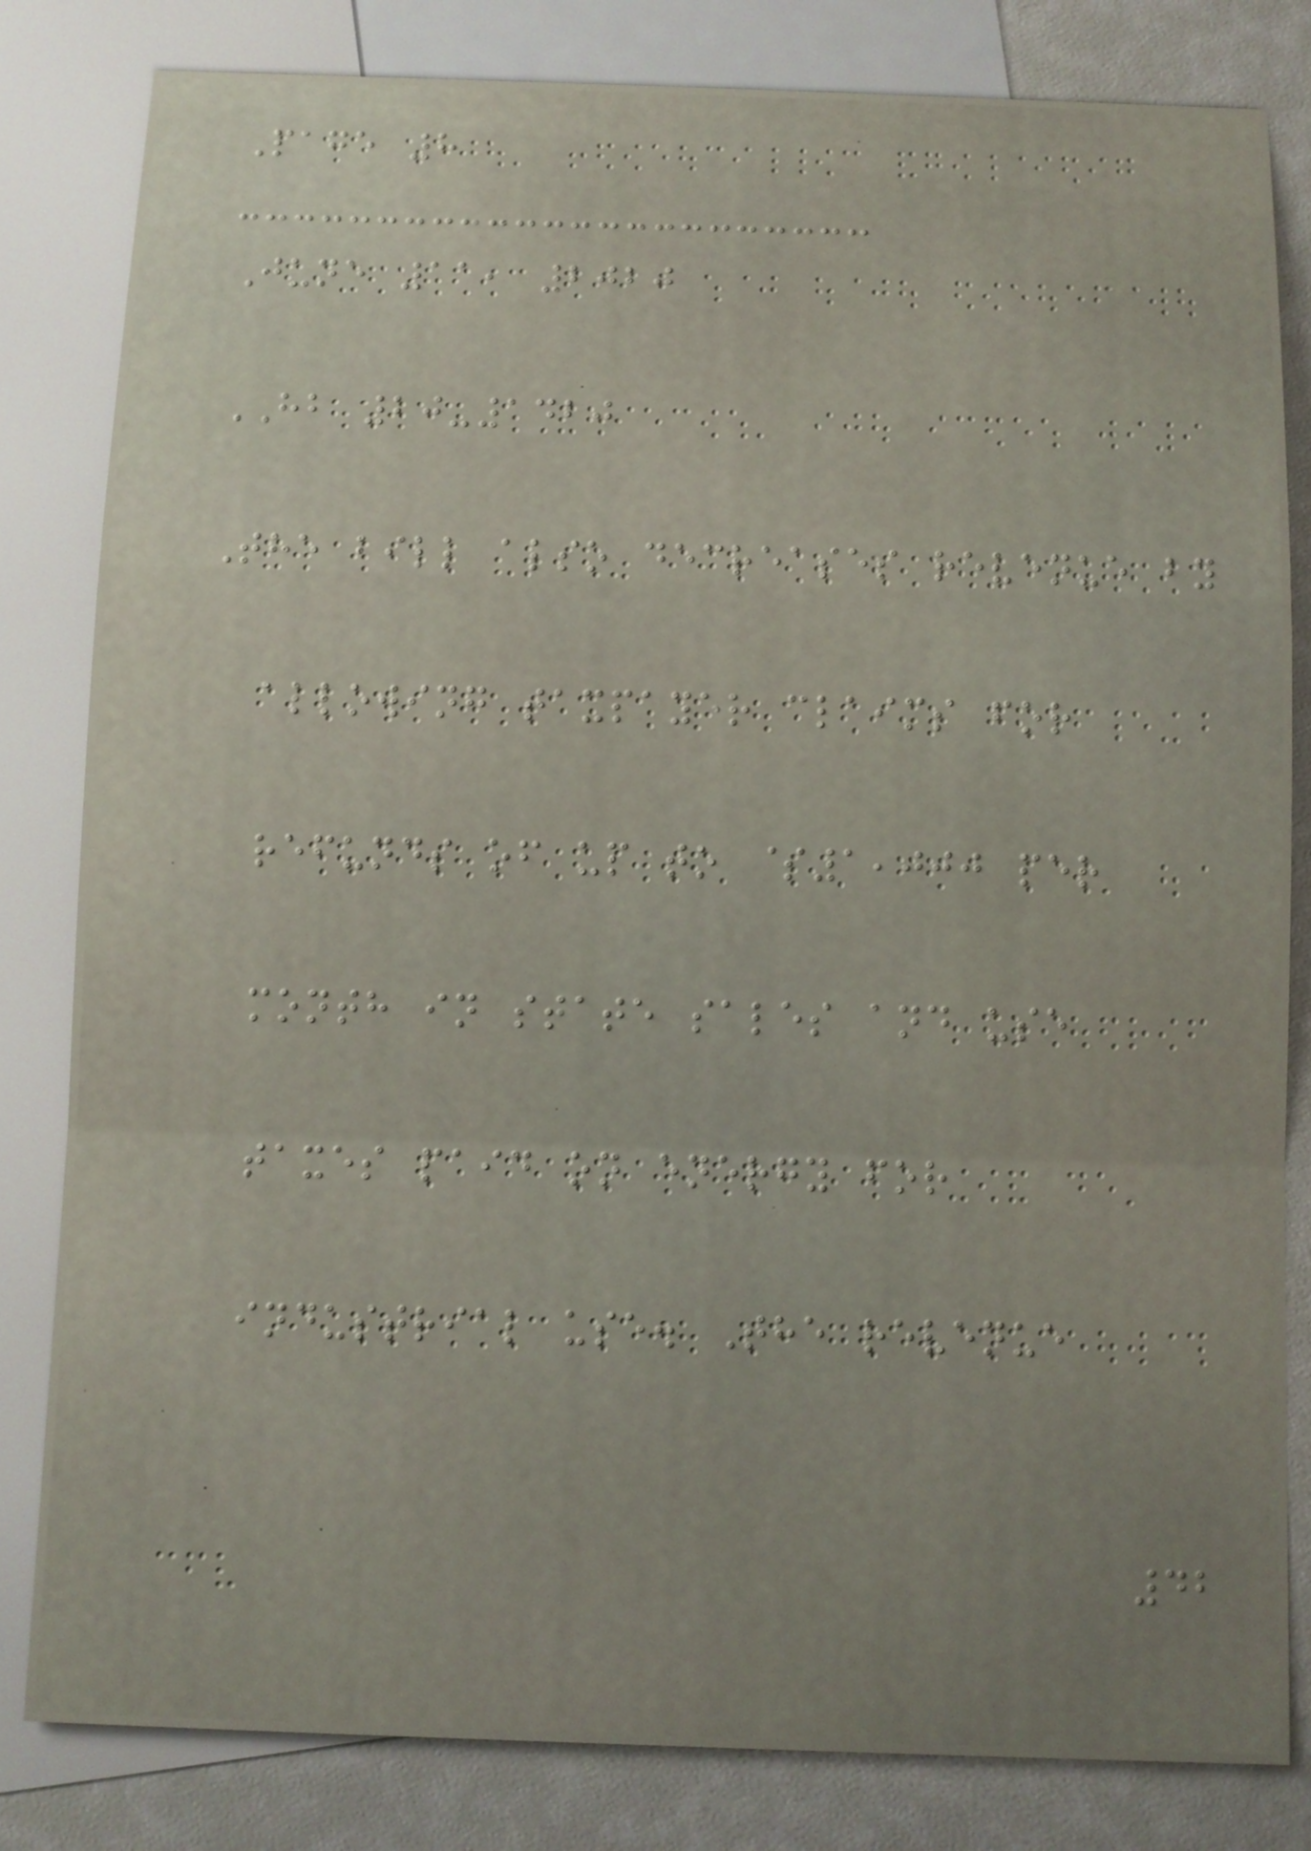Page 8
June 11, 2020
HB 20-1420
The bill also decreases revenue by
allowing taxpayer claims for
refunds of up to $1,000 per
month in state sales and use
taxes paid on energy for
industrial use. The revenue
42
